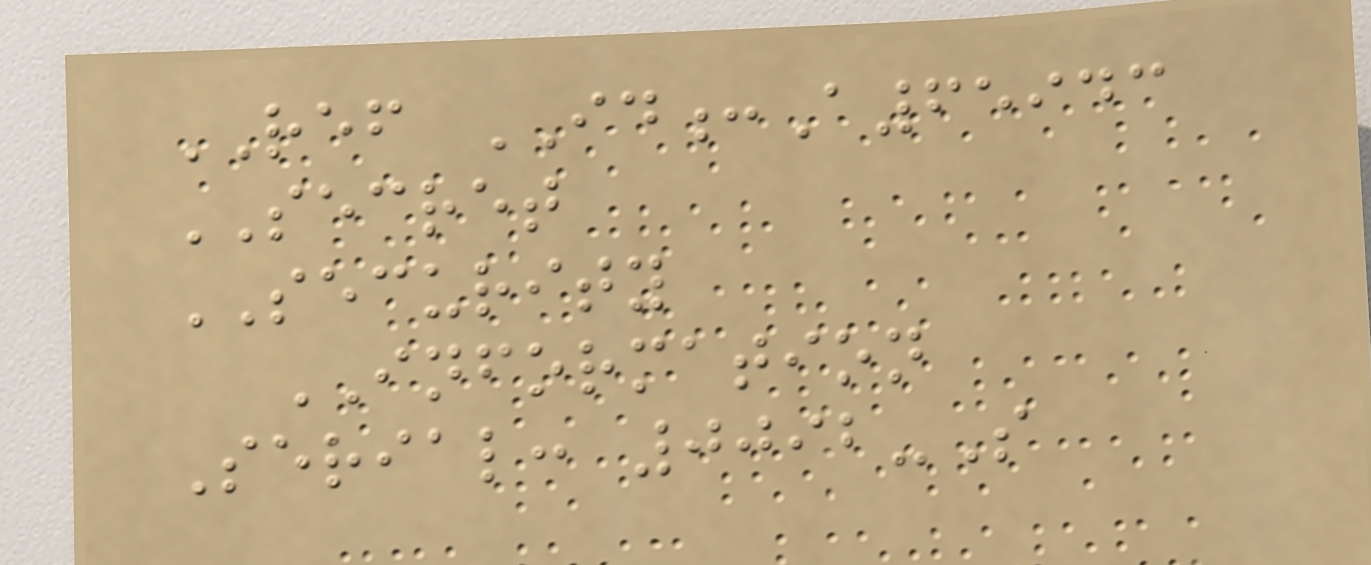REF ID:A65943
SECRET
SECURITY
INFORMATION
Serial: 0092-S
